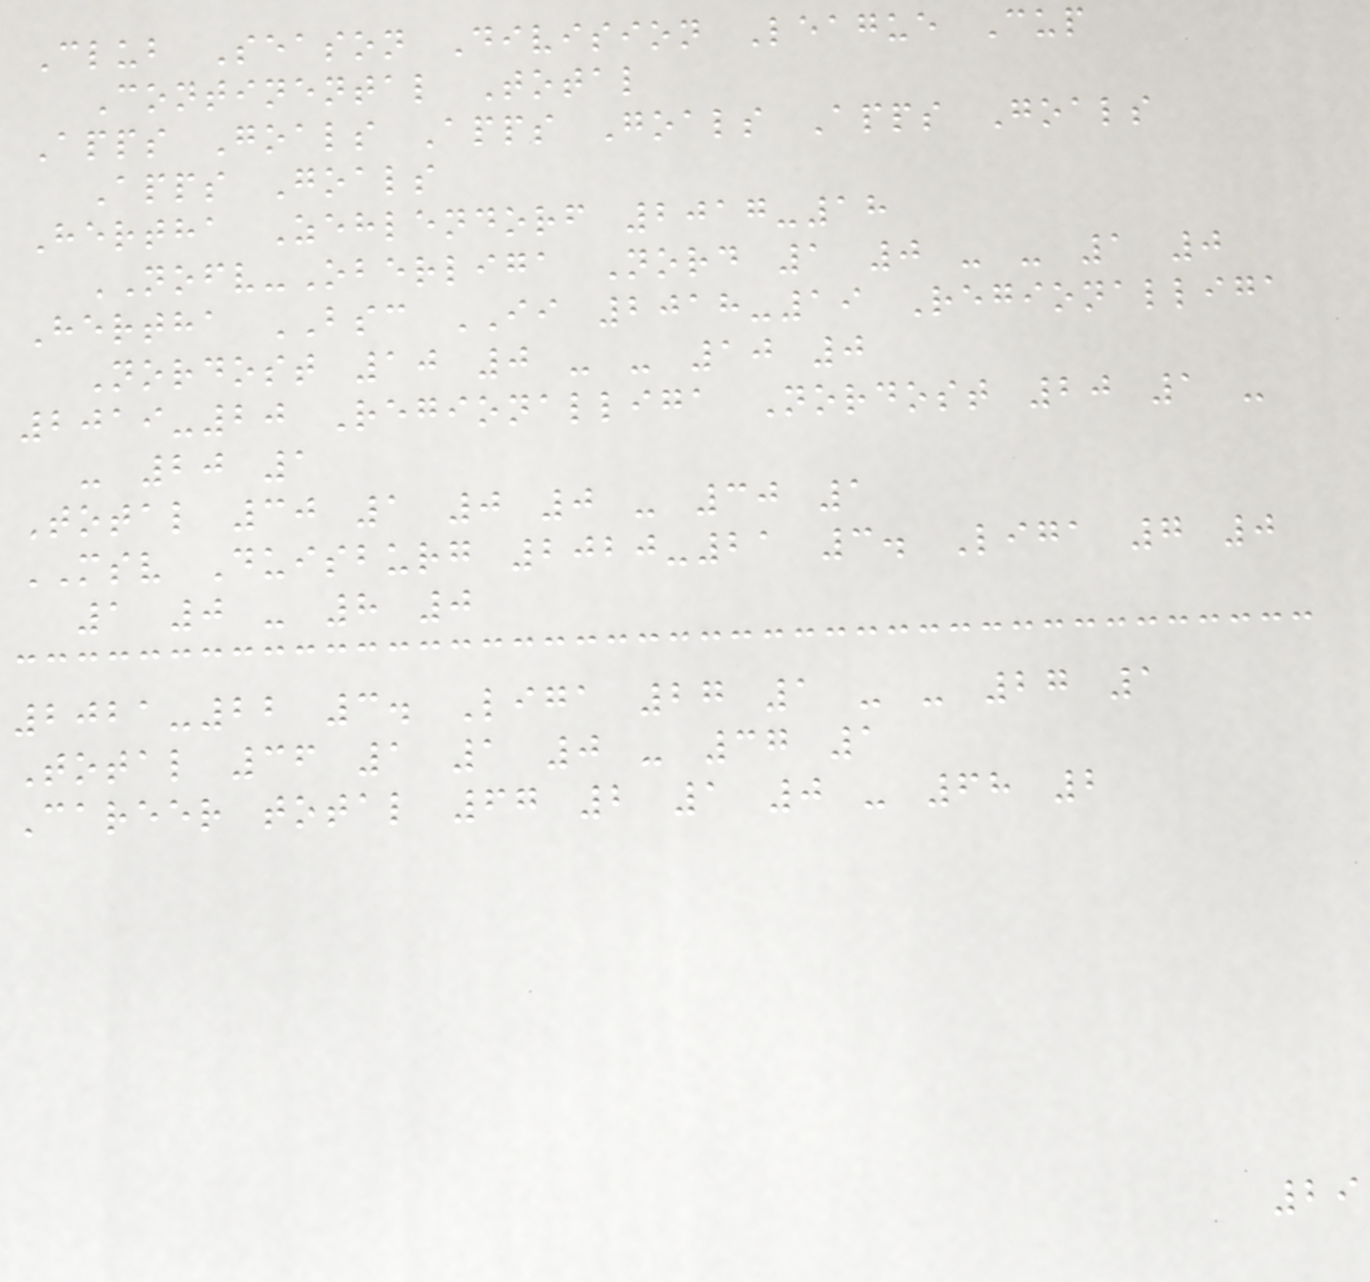Club Season Division League Cup
Continental Total
Apps Goals Apps Goals Apps Goals
Apps Goals
Hertha Zehlendorf 2017-18
NOFV-Oberliga Nord 1 0 - - 1 0
Hertha BSC II 2018-19 Regionalliga
Nordost 10 0 - - 10 0
2019-20 Regionalliga Nordost 20 1 -
- 20 1
Total 30 1 0 0 - 30 1
MSV Duisburg 2020-21 3. Liga 7 0
1 0 - 8 0
2021-22 3. Liga 27 1 - - 27 1
Total 36 1 1 0 - 37 1
Career total 67 2 1 0 - 68 2
29
